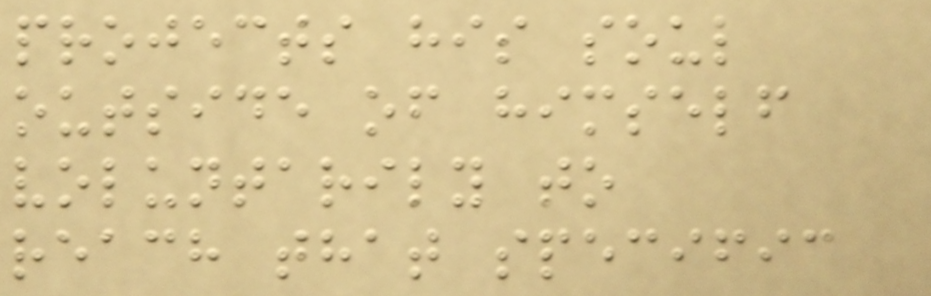projects his soul
outside of himself
voluntarily to
reach that specific
